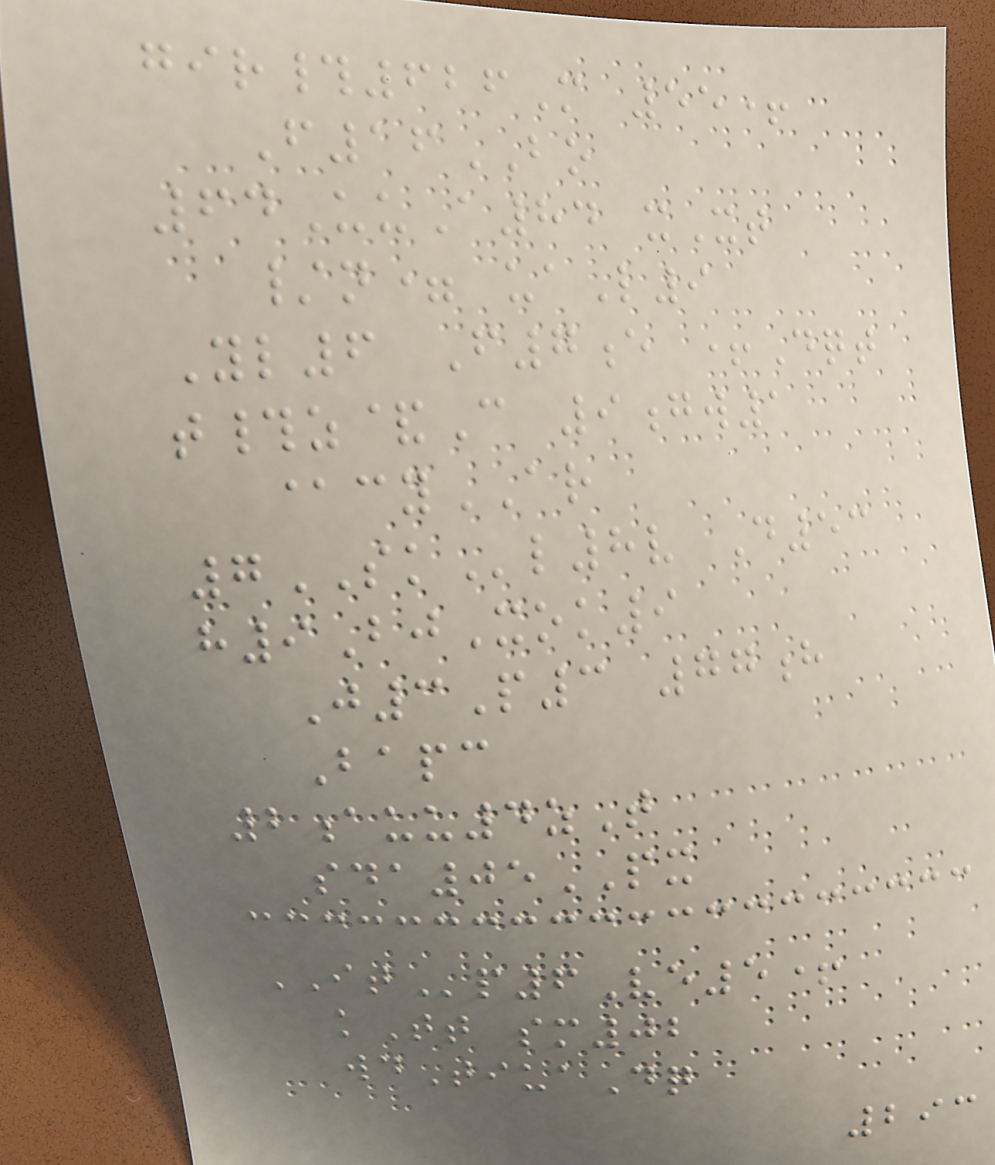gir#626M 55+
F16BO
64UuA84 xXt
/n= uaL9
Yl6 F7e +Dqt
t#z&C 9gw1
@cyAR
7SKl8v D53
h9BjXok9
J3P3 77h
Bapc
2auu4zT
sda05PX
ITp6Ve5+
kTt sm02
wdTiuaDq
293
